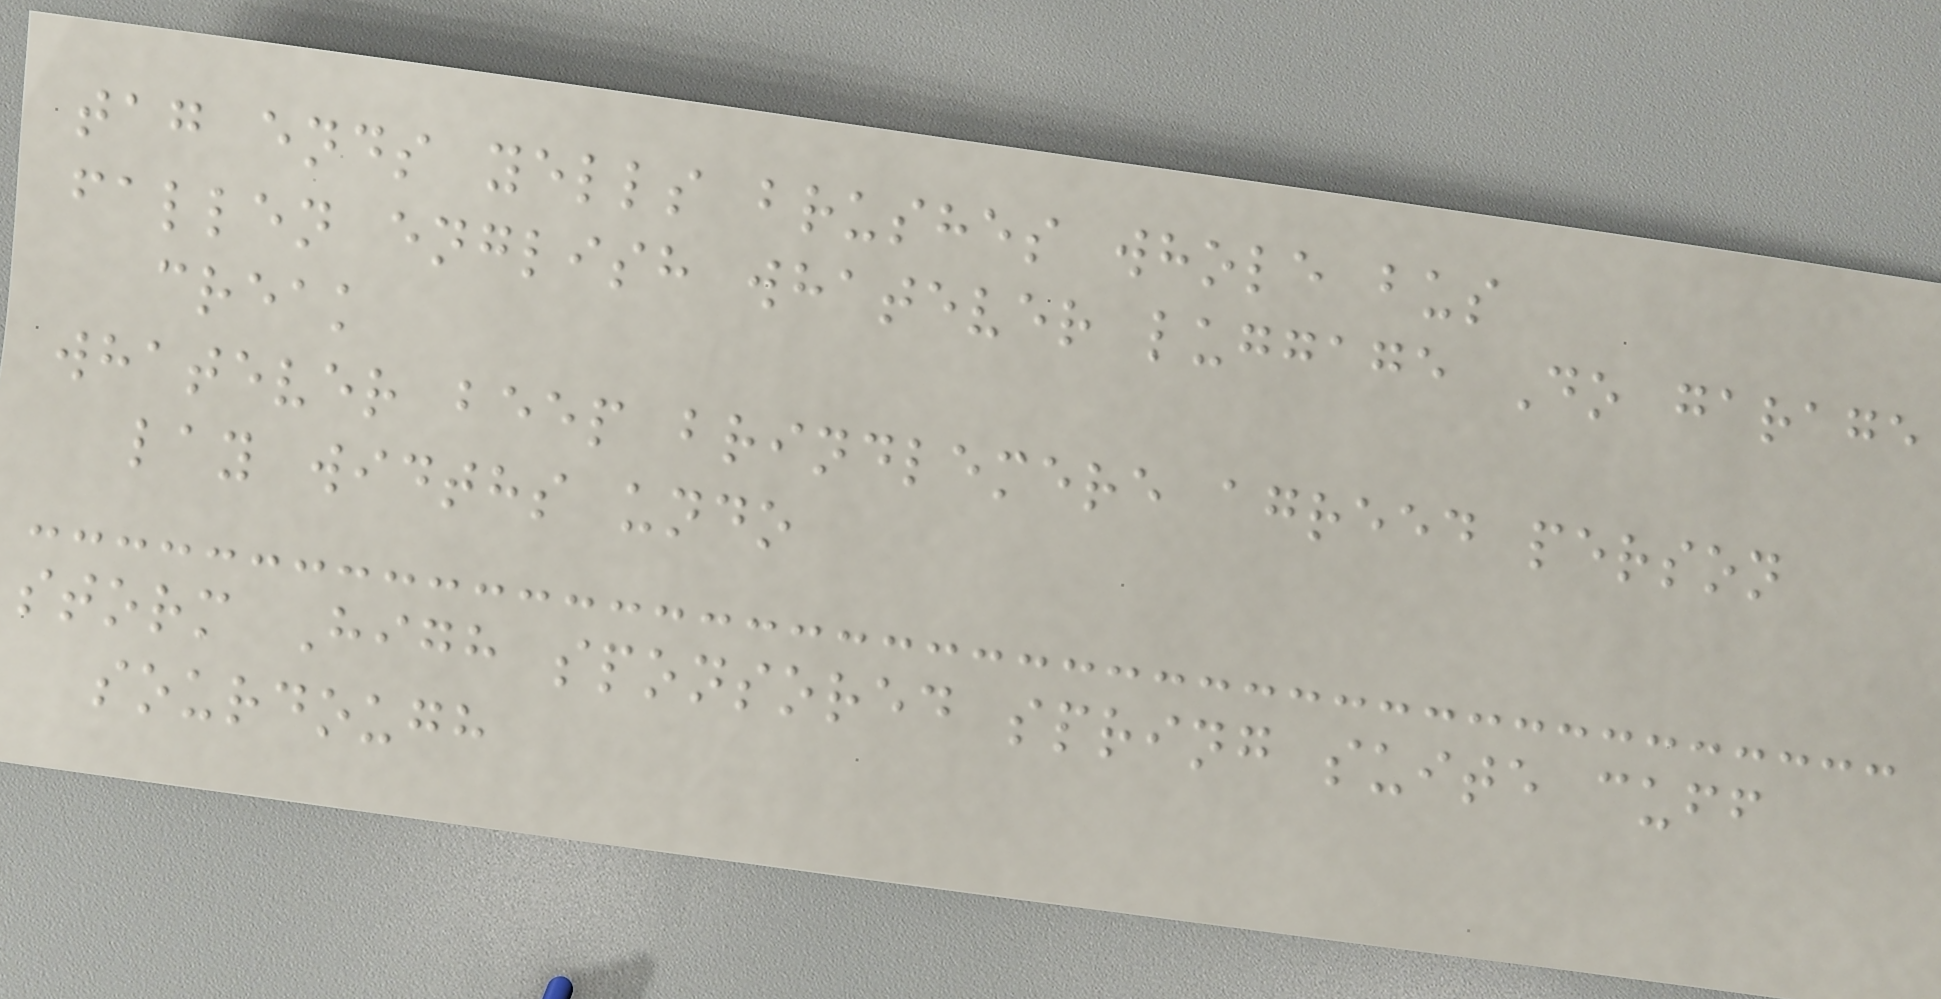tag ends yells brushes whole bus
fallen english whatever luggage Do garage
creak
whatever beep brindlemere agreed person
lay widths undo
storm High sponsored spring suite cuff
sourdough
